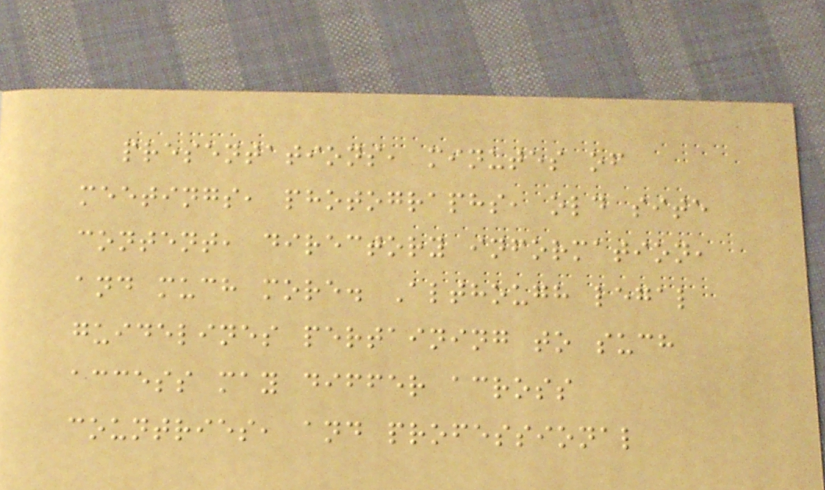presentations, minutes of
meetings, photographs, old site
content, directory information,
and much more. Although legal
guidelines pertaining to such
access may differ across
countries, and professional
